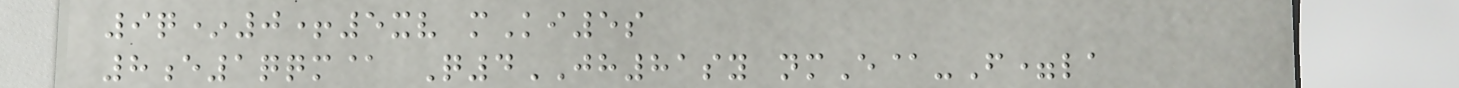9q*0+5xv mKi5s
8e1qqm@ Q4JH81sy nmE@-F=la
